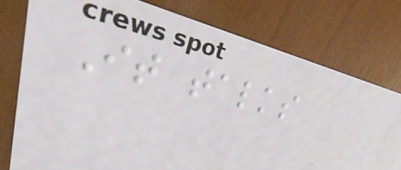It talks
